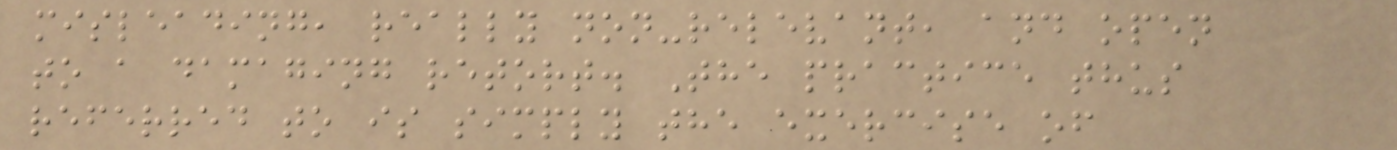misleading, really non-relevant, and open
to a damaging retort. The practice thus
referred to is simply the exercise of
